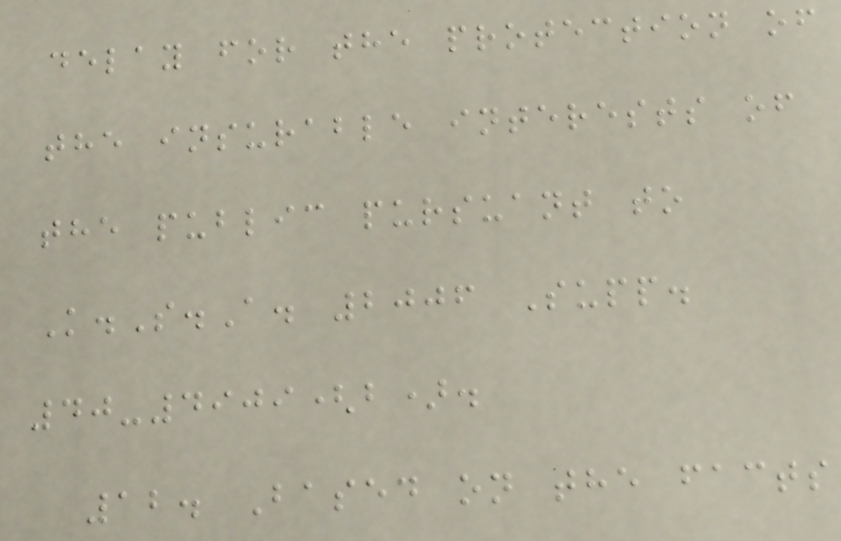delay for the protection of
the insurable interests of
the public pursuant to
K.S.A. 2006 Supp.
40-4909(b).
12. Based on the facts
